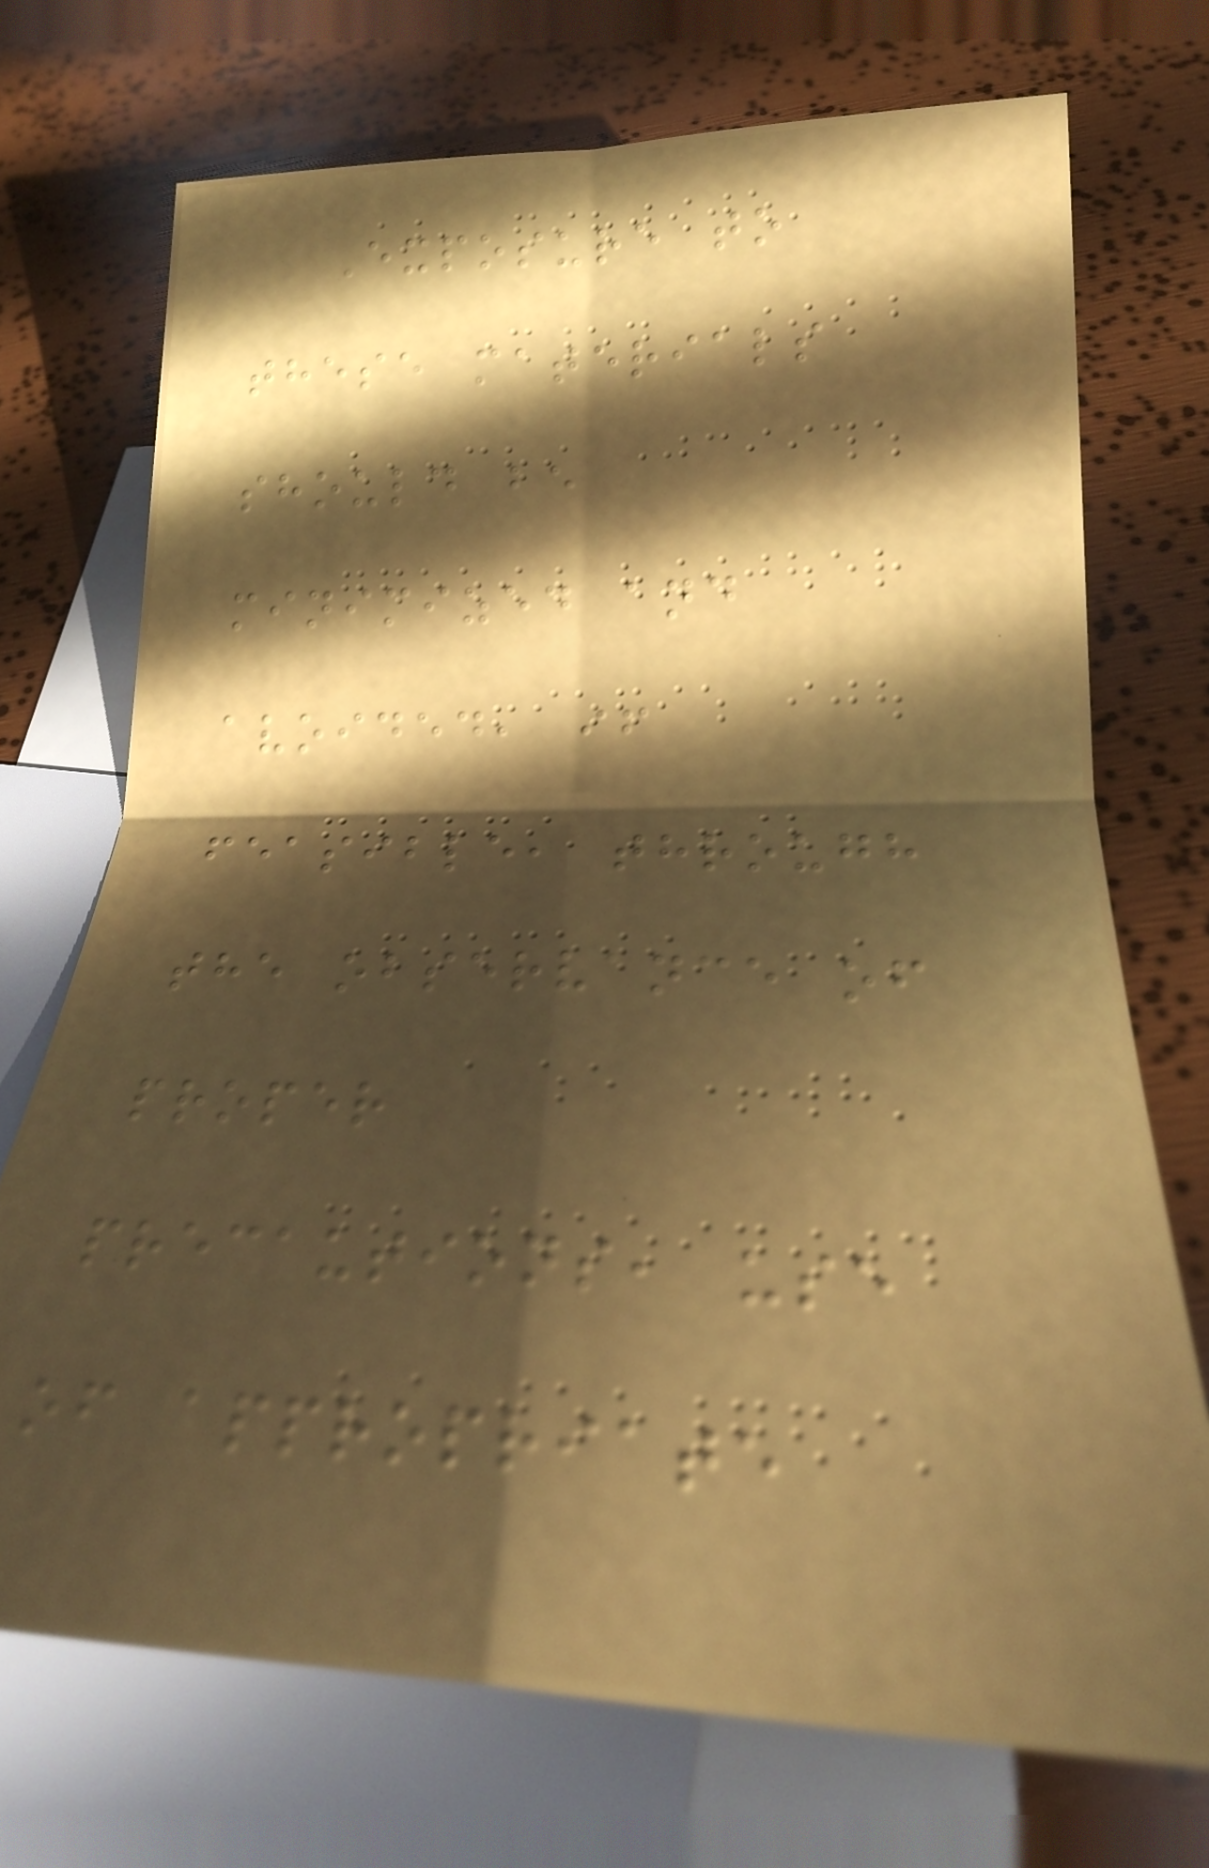Exposure to
these materials
should be
minimized and
avoided, if
feasible, through
the observance of
proper
precautions, use
of appropriate
